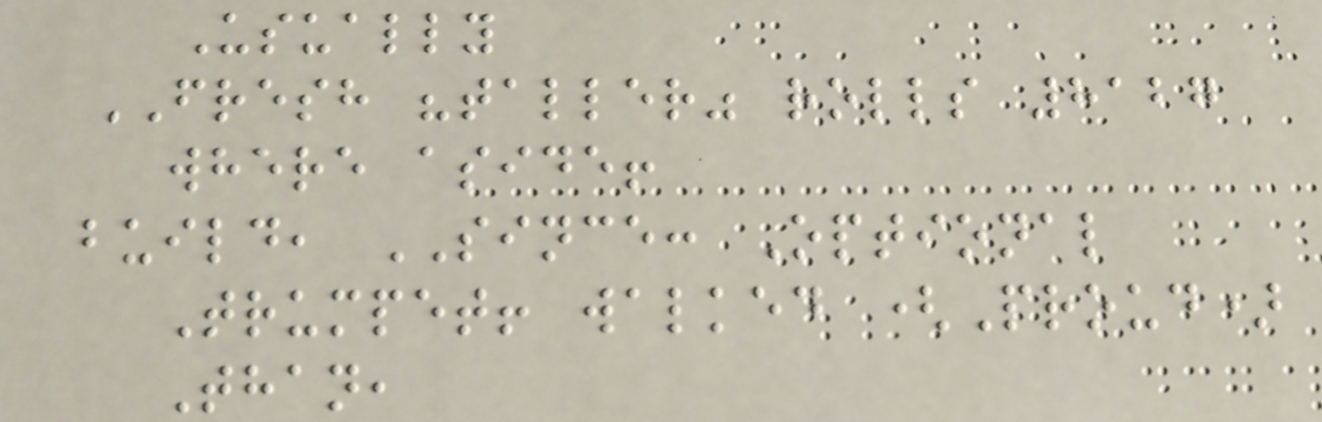Usually
FRESH "taller" rolls 8127
where aside!
build, SINCE: Optional
Trumpet! walked (Proud)
Than,
